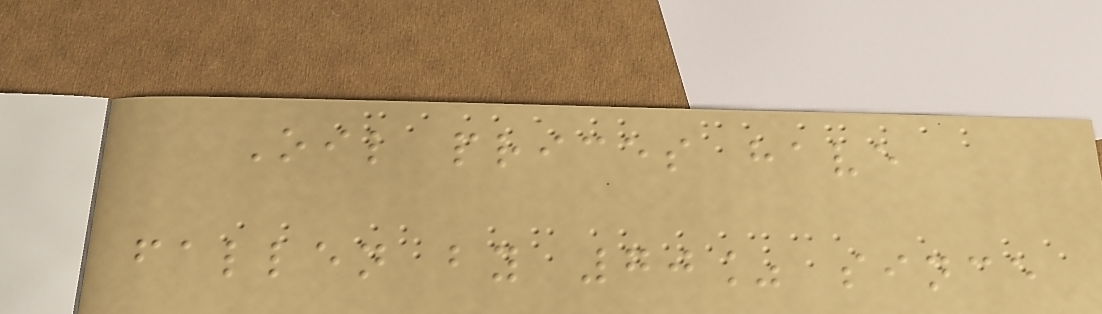Oil prices have
fallen by 70% since
